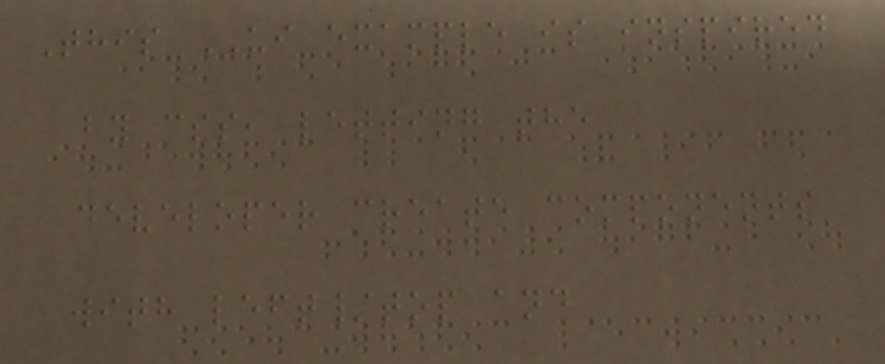This UI example is inspired
by css, letting the
developer create components
with left/top and
